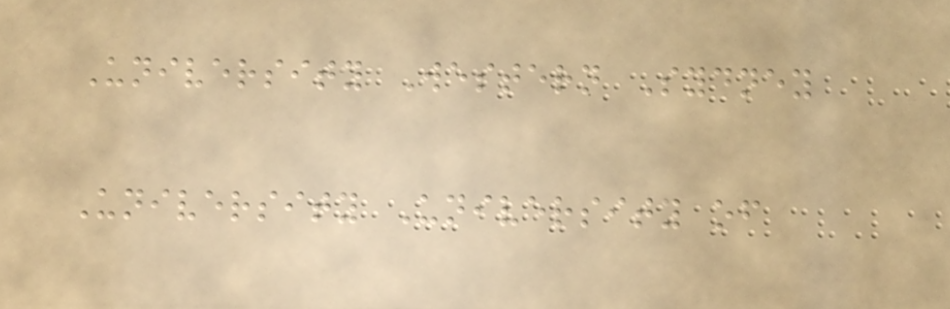University Western Sydney
University University of
